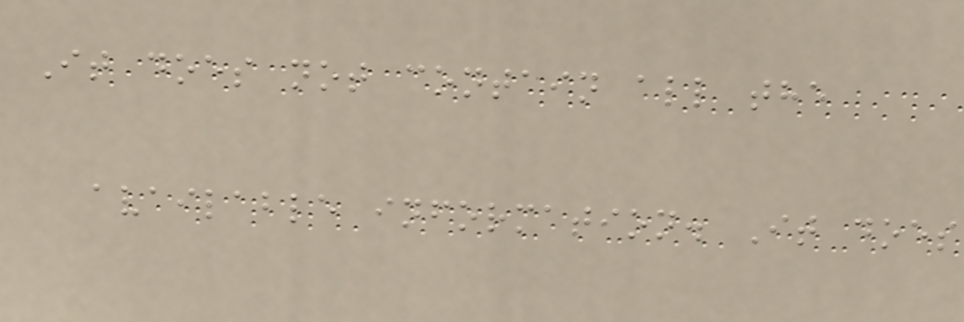It does not contain all the
available information. It does
